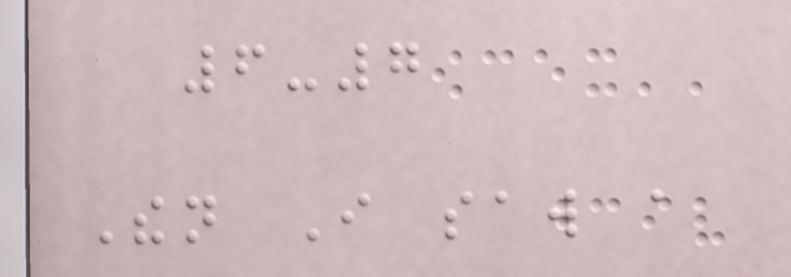6-7
Then I saw a
